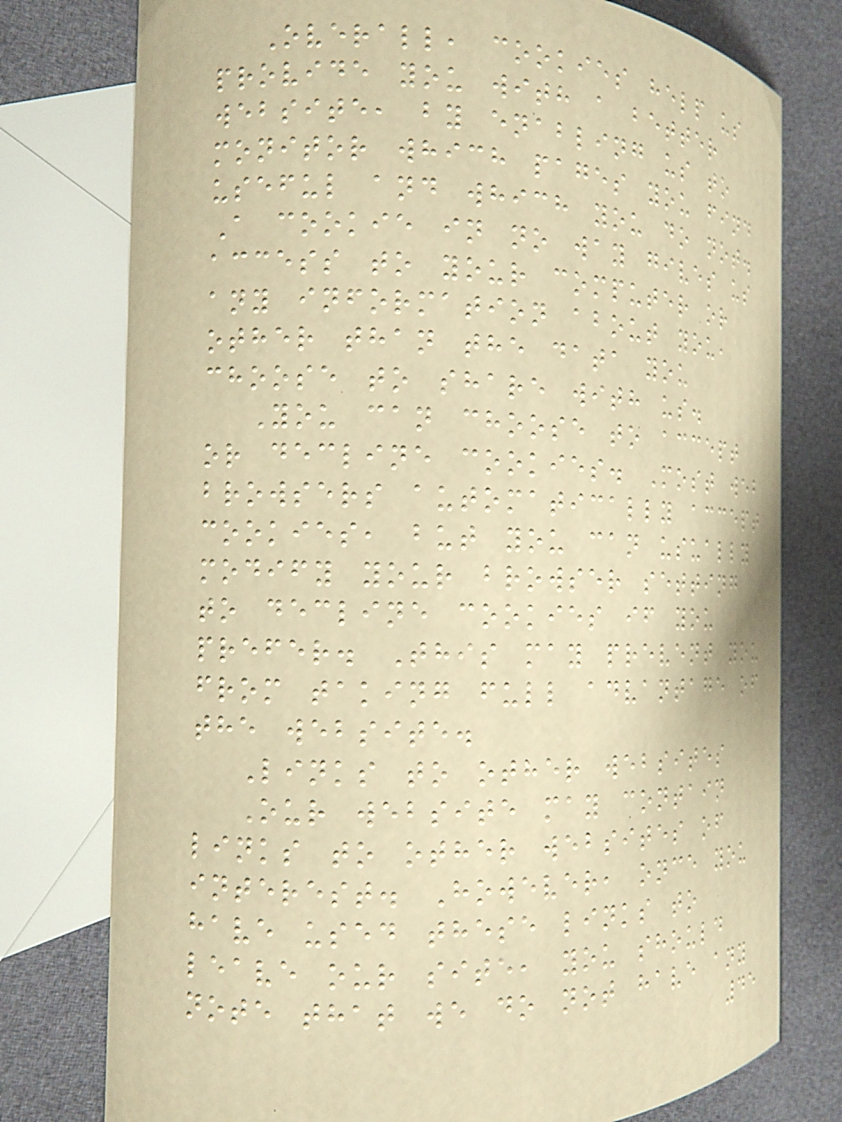Overall, cookies help us
provide you with a better
website, by enabling us to
monitor which pages you find
useful and which you do not.
A cookie in no way gives us
access to your computer or
any information about you,
other than the data you
choose to share with us.
You can choose to accept
or decline cookies. Most web
browsers automatically accept
cookies, but you can usually
modify your browser setting
to decline cookies if you
prefer. This may prevent you
from taking full advantage of
the website.
Links to other websites
Our website may contain
links to other websites of
interest. However, once you
have used these links to
leave our site, you should
note that we do not have any
45
